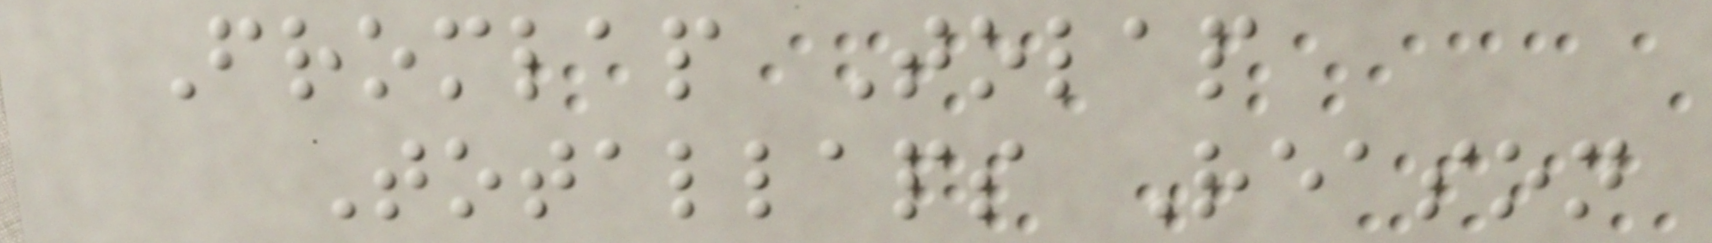Fromlap Tolap
Totallaps Reason
